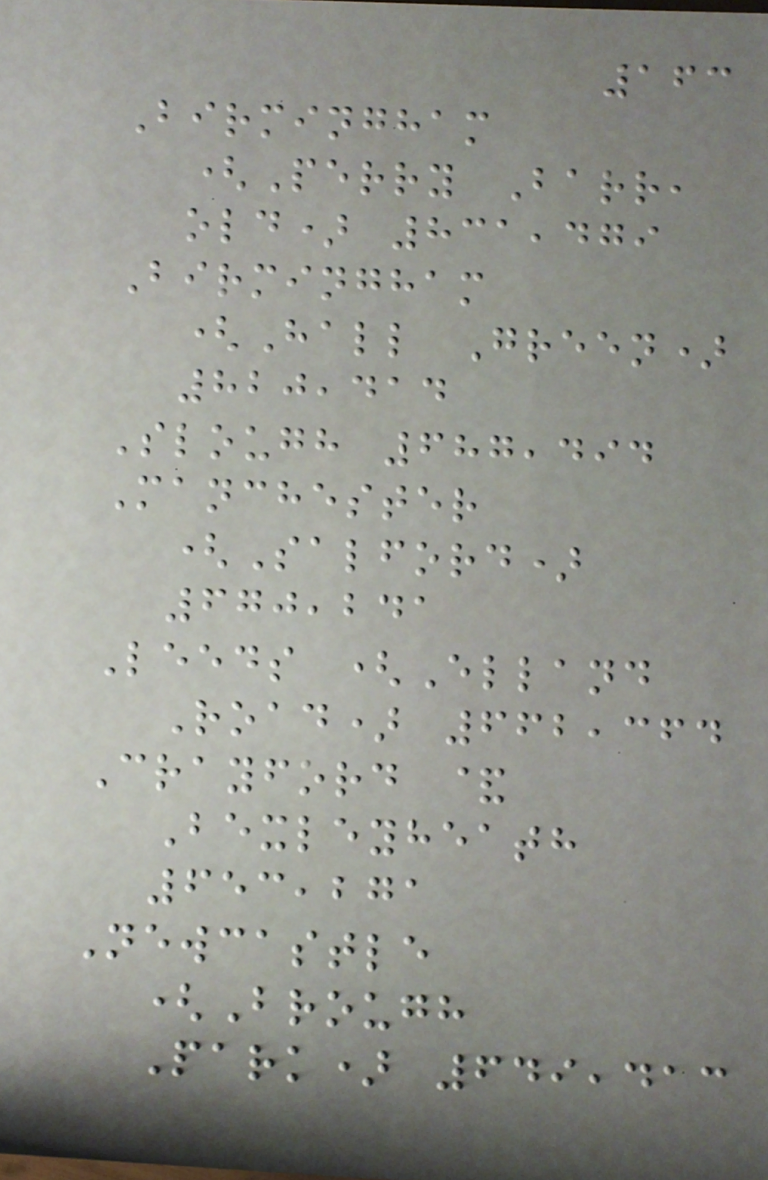163
Birmingham
(Perry Barr,
old) 831,479
Birmingham
(Hall Green)
820,414
Slough 687,494
Manchester
(Salford)
670,241
Leeds (Elland
Road) 662,364
Crayford &
Bexleyheath
653,271
Newcastle
(Brough
Park) 649,413
